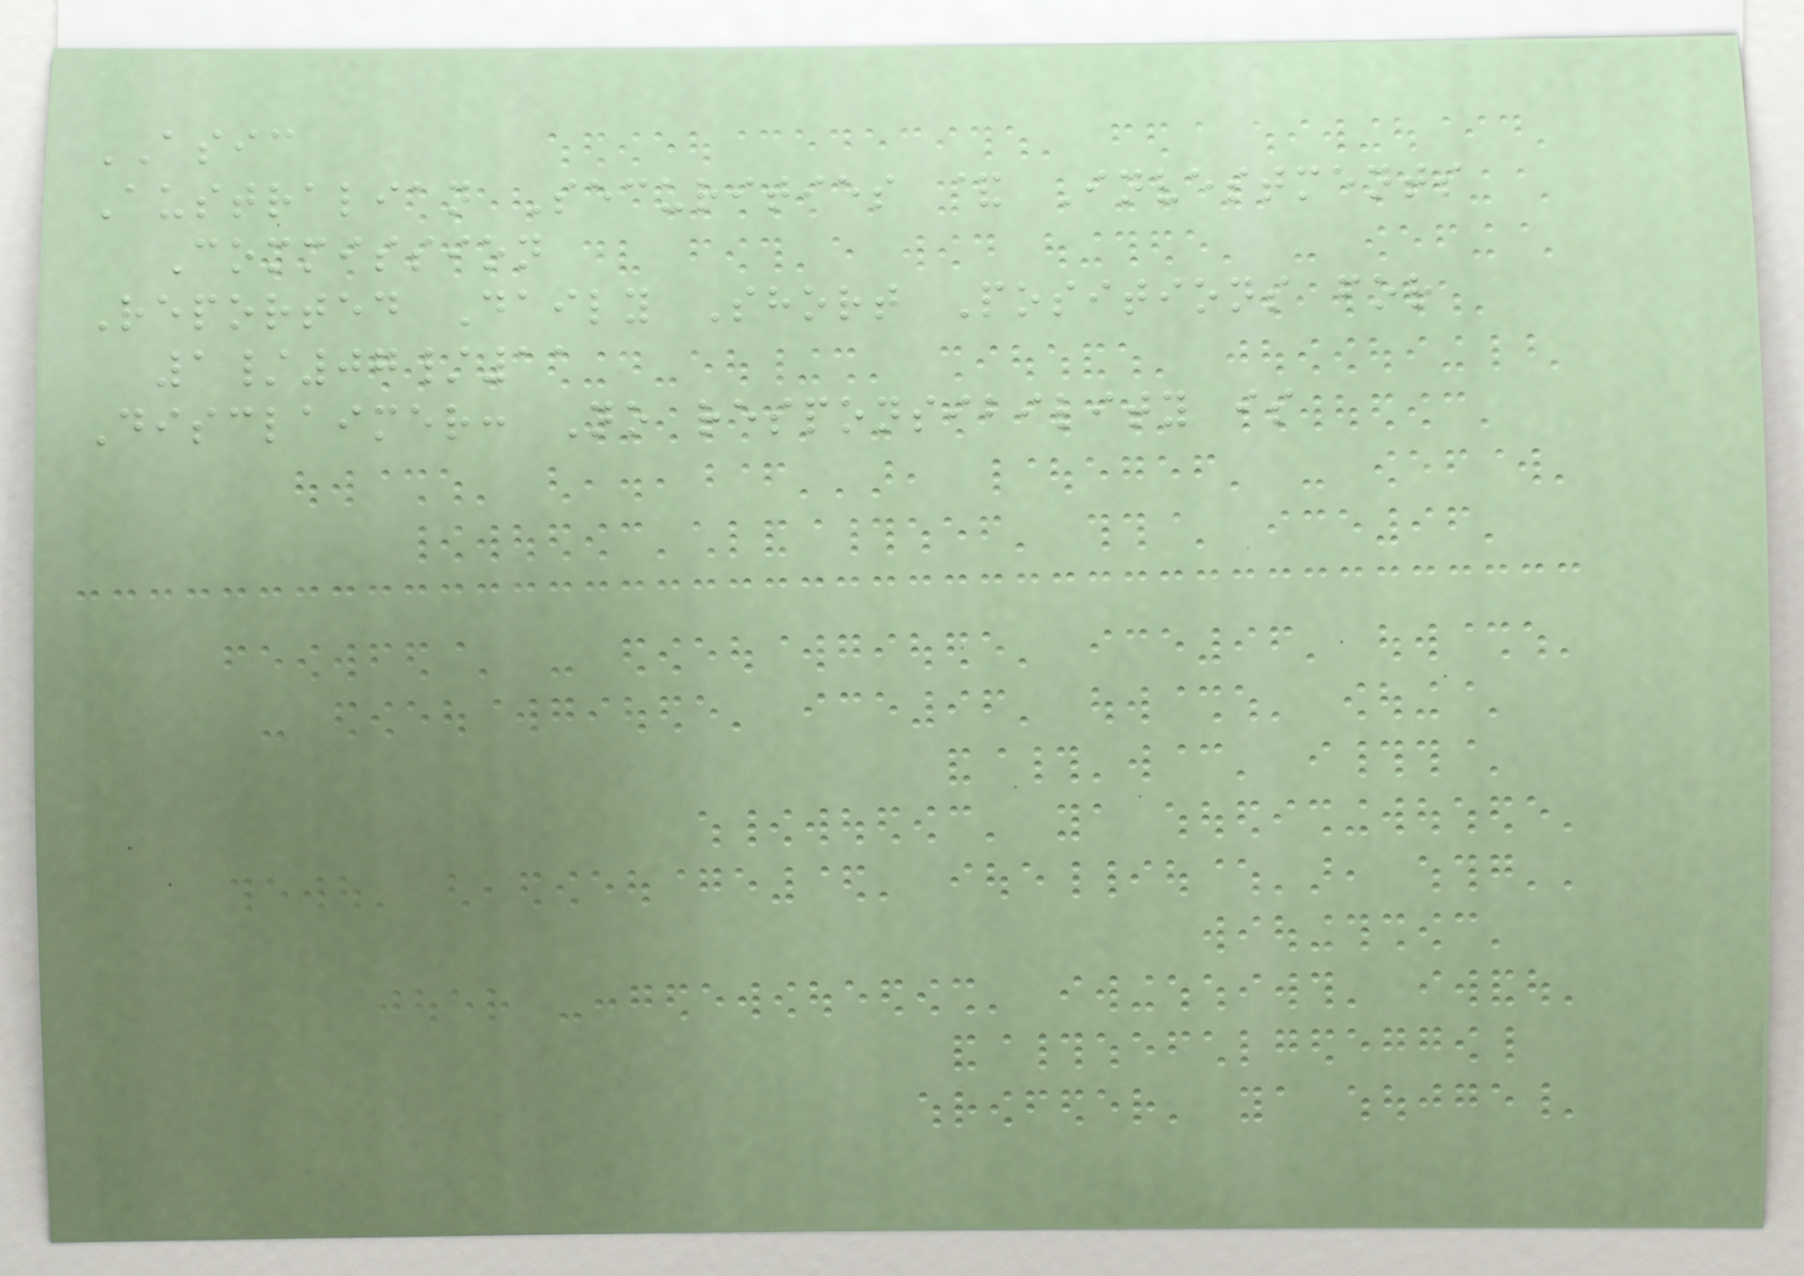ASIC
Australian Securities & Investments
Commission
Reported Daily Short Positions for
1/07/11
Disclaimer: No responsibility is
